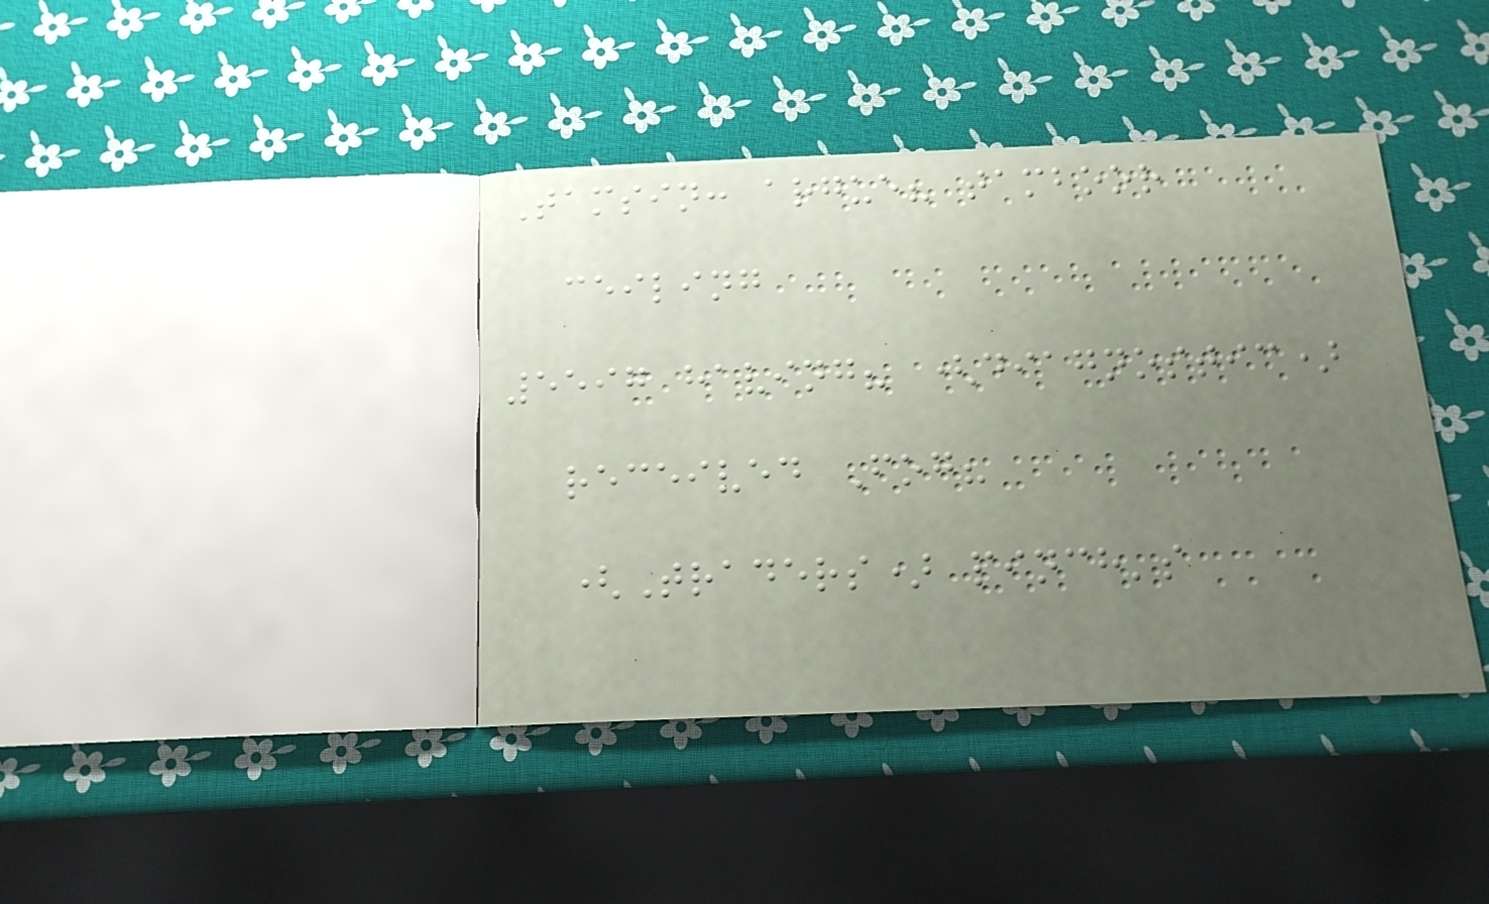Tamsin: argue? tamboor
ceiling
5597 having? (diagnostic)
received Fog?
(Traders) pinch's
